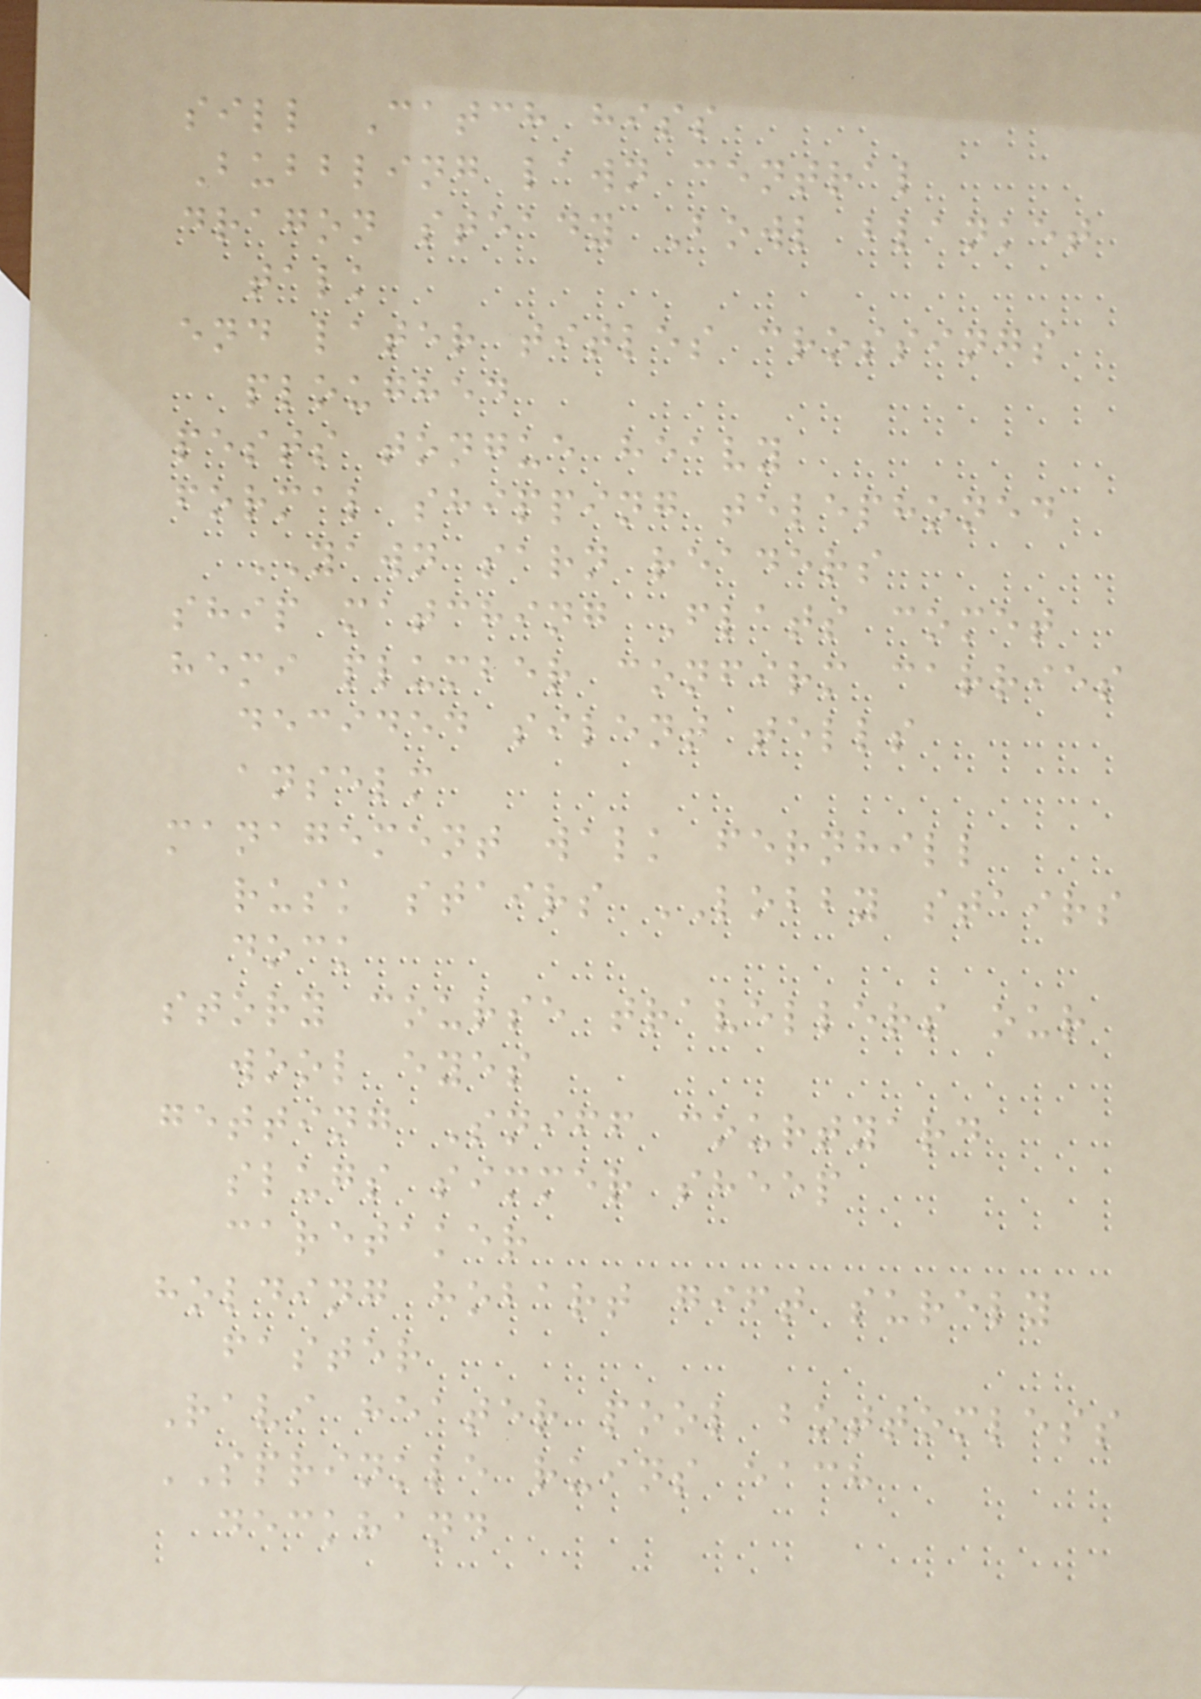sill Catch hiss
Bubbling lawn central
dragon steady Bowl blanket
talk
end later titles crossings
ploughed
pests tongue heavy
formal shipping telephoned
YAWN sarn readers
ship matching Flats comet
hemi plumber confirm carries
decided silent tells
anselm
management walk fernhill
rusk stairs LOBBY stairs
dock
story course travellers our
wool eyes
getting Sniff courtyard
slugs simmer sheep
caretaker
holding hobart gift surely
faster
Ravi heater pool bottomless
SPRINKLE ruins each
deckhand
